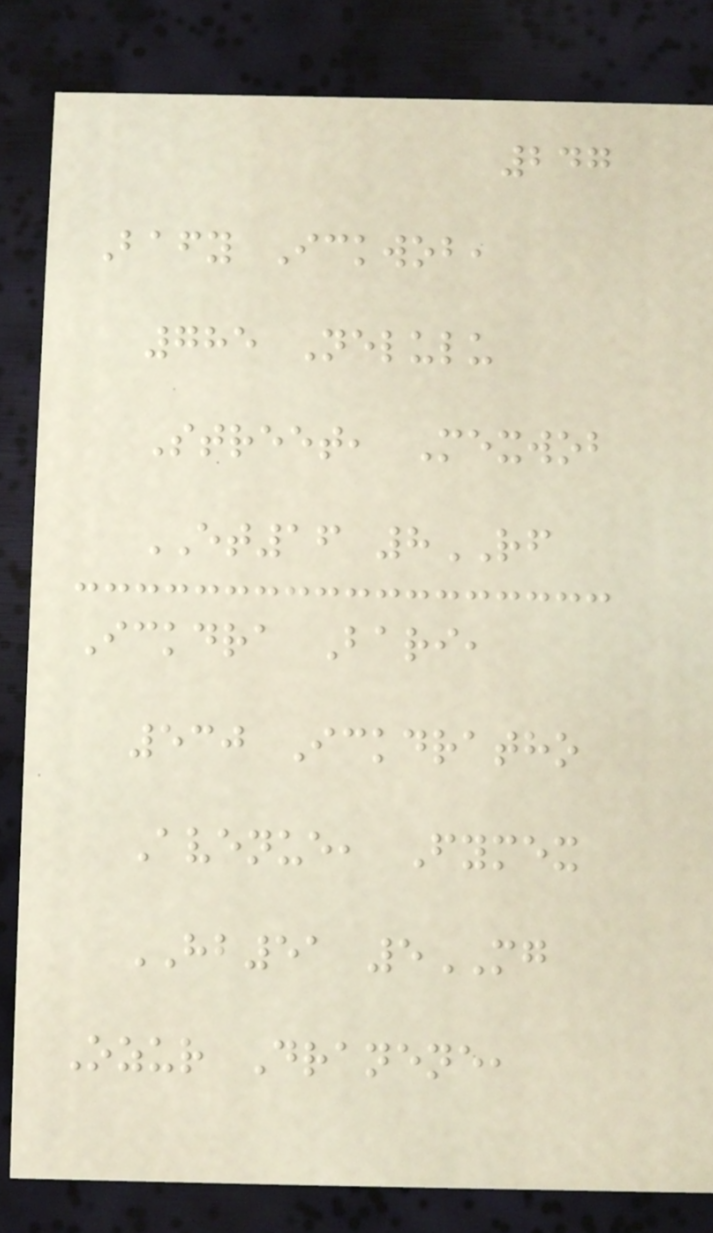247
Bafy Ickwob,
785 Nelulu
Street, Mexwob
ET16 8RF
Ickdra Bari,
530 Ickdratho
Avenue, Fymex
HB51 5MG
Ozur Dranene,
